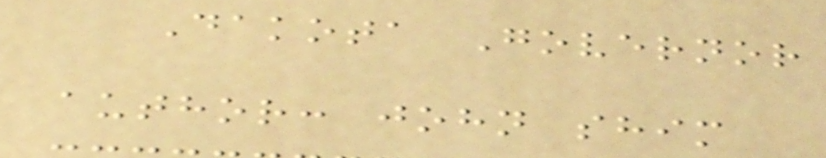Dakota Governor
author: john shim
